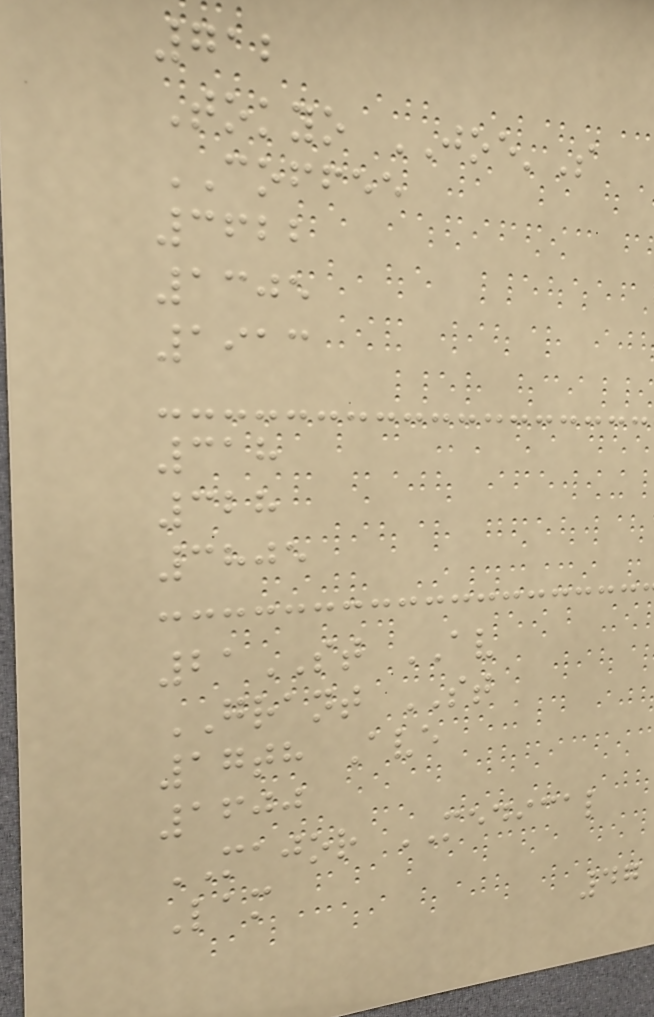712
Tokyo JOE'S
COFFEE
3622
1305
1913
318
328
3805
21ST AV
GRANT ST
17th Ave
1600
MAJOR MEDICAL
Lam
47
